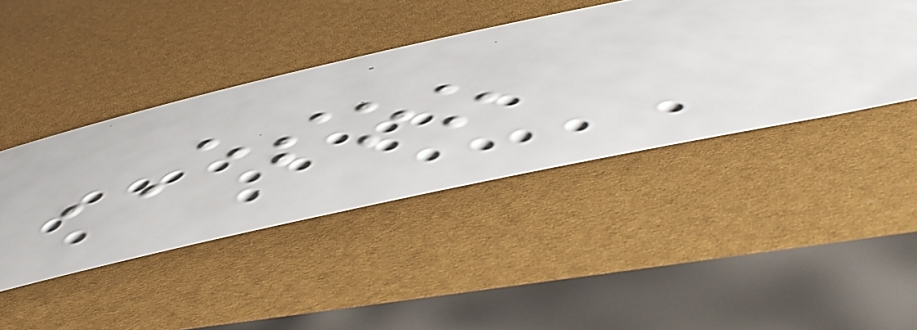ESOO
